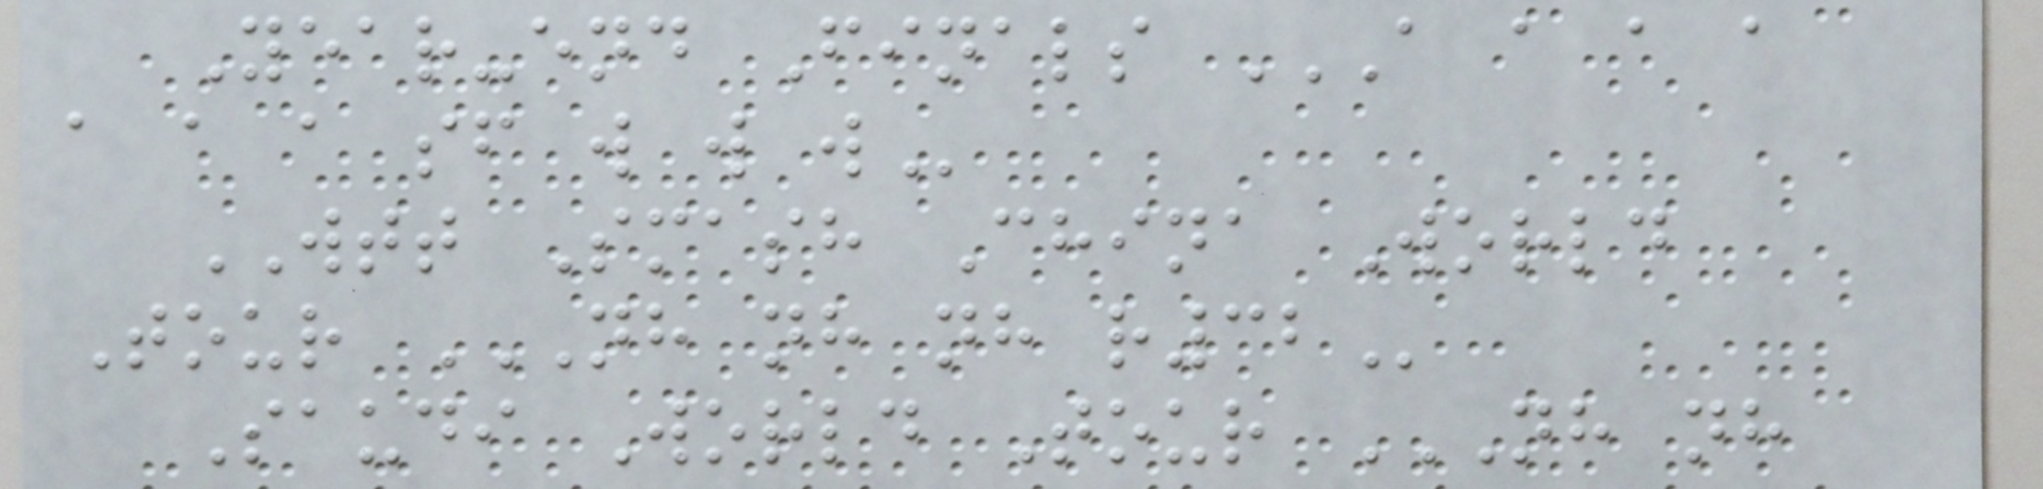Year-end Finals A A A A
A A A SF W W W
WTT Smash China World
Tour NH NH NH R32
Saudi World Tour NH NH
